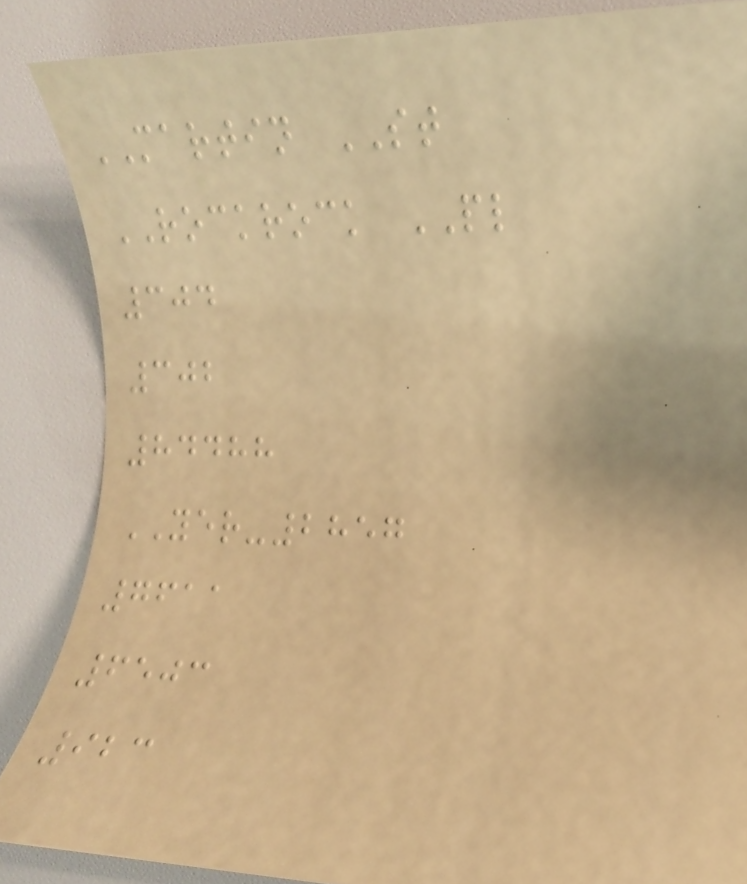MARTIN ST
ROCKROCK PL
304
302
84488
YER-2857
7611
6503
923
